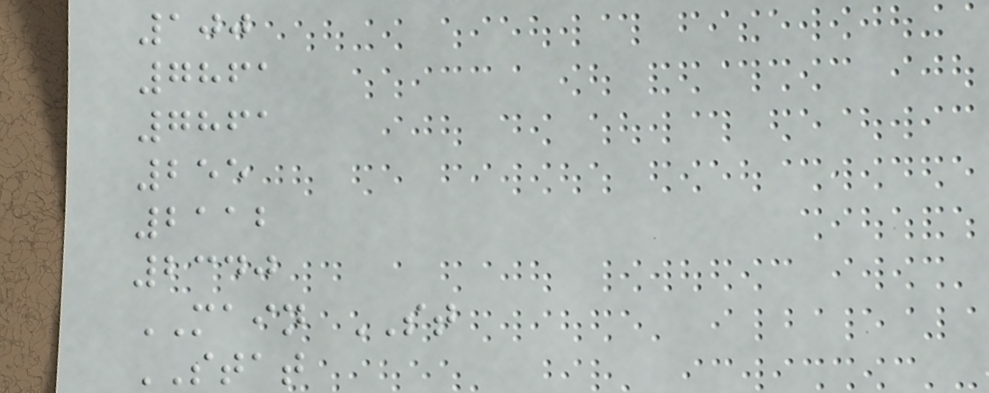100
7861
7861
255
2112
2340
MAIN ST
STAT
